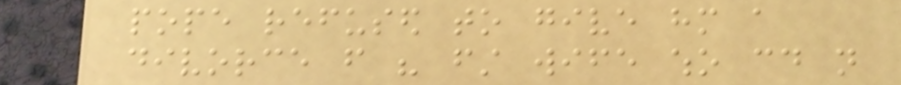pope refused to give him a
divorce from his first wife who could not
